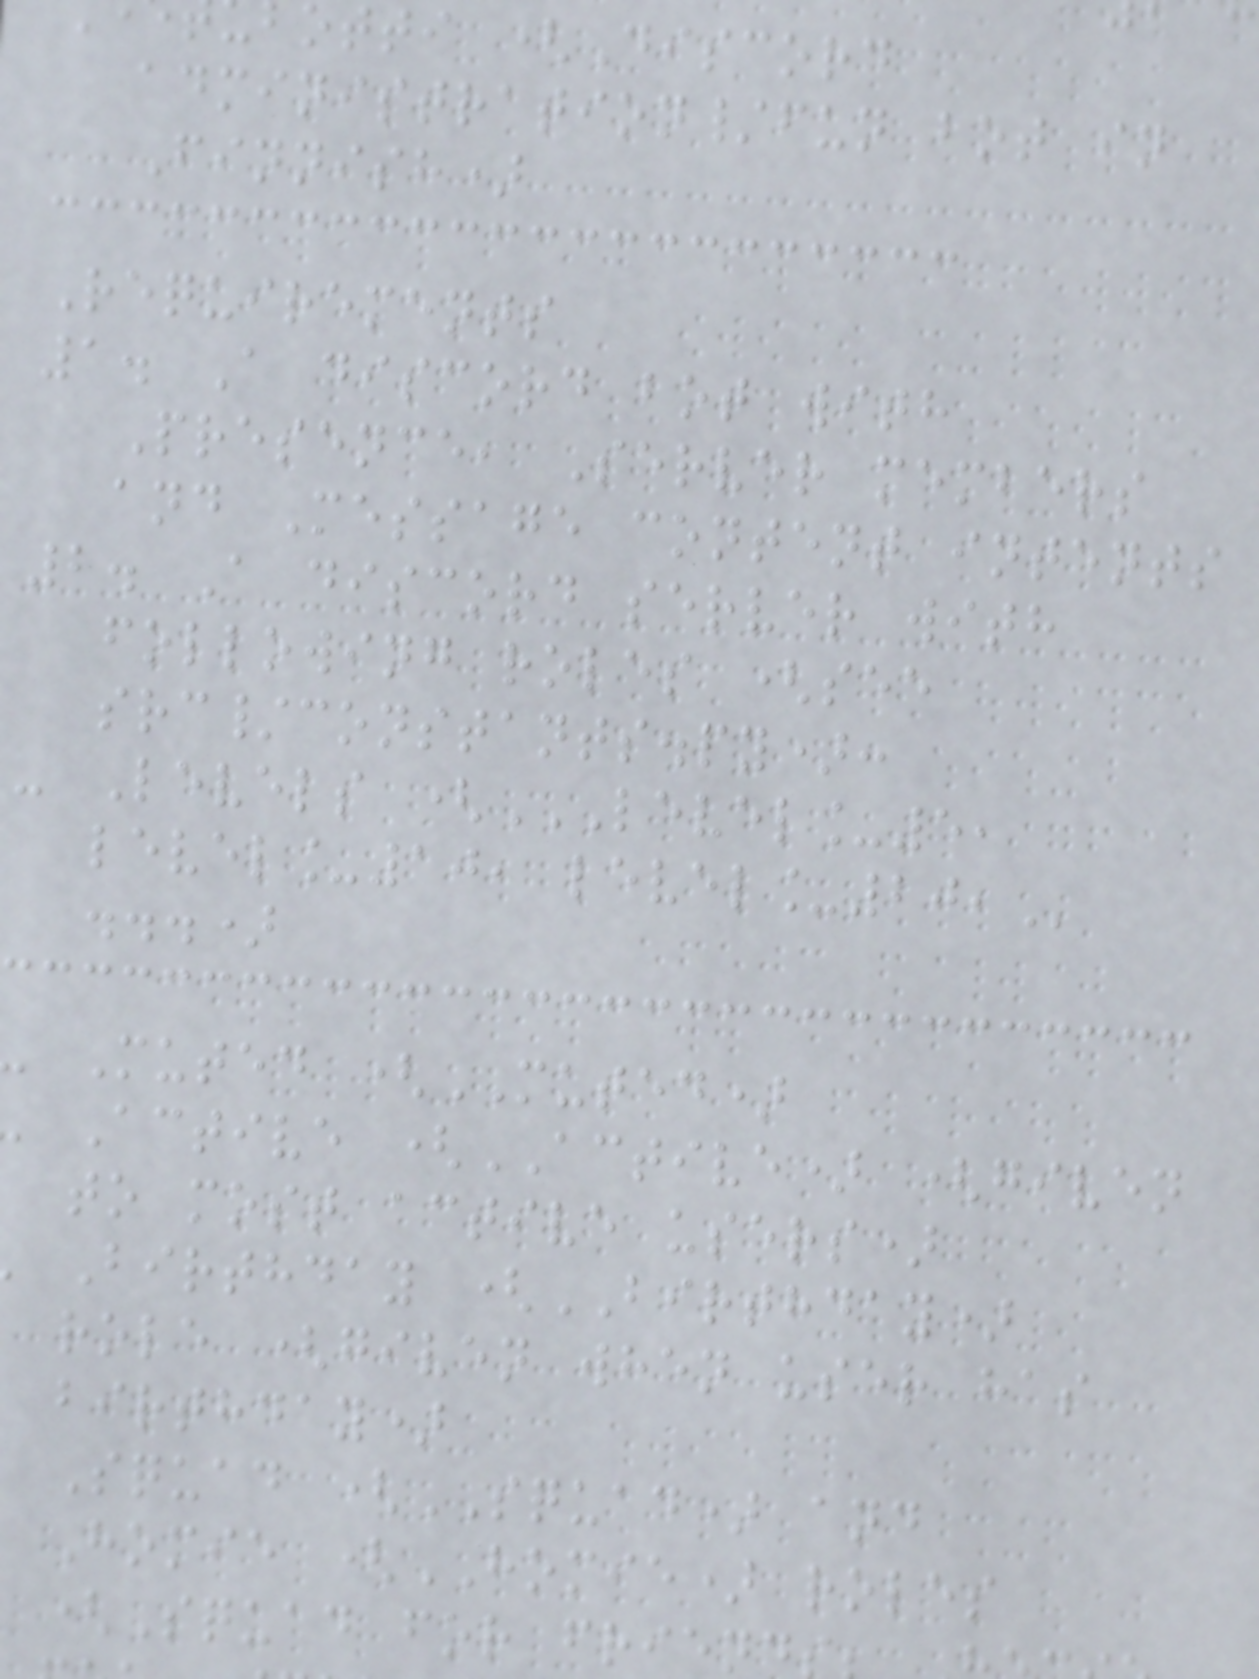otti (Discord
administration/fun bot in
Finnish)
Requirements
1. A discord bot with
Presence, Server members
and Message content intents
2. A discord server with
following roles (see
src/constants.py):
- Levels (LEVEL_5,
level_10,
...)
Muted (MUTED)
Active (ACTIVE) (given
to most active users)
Birthday (BIRTHDAY)
role (given when user has
birthday)
Squad (SQUAD) and
Homie (HOMIE) roles
(Squad for friend
